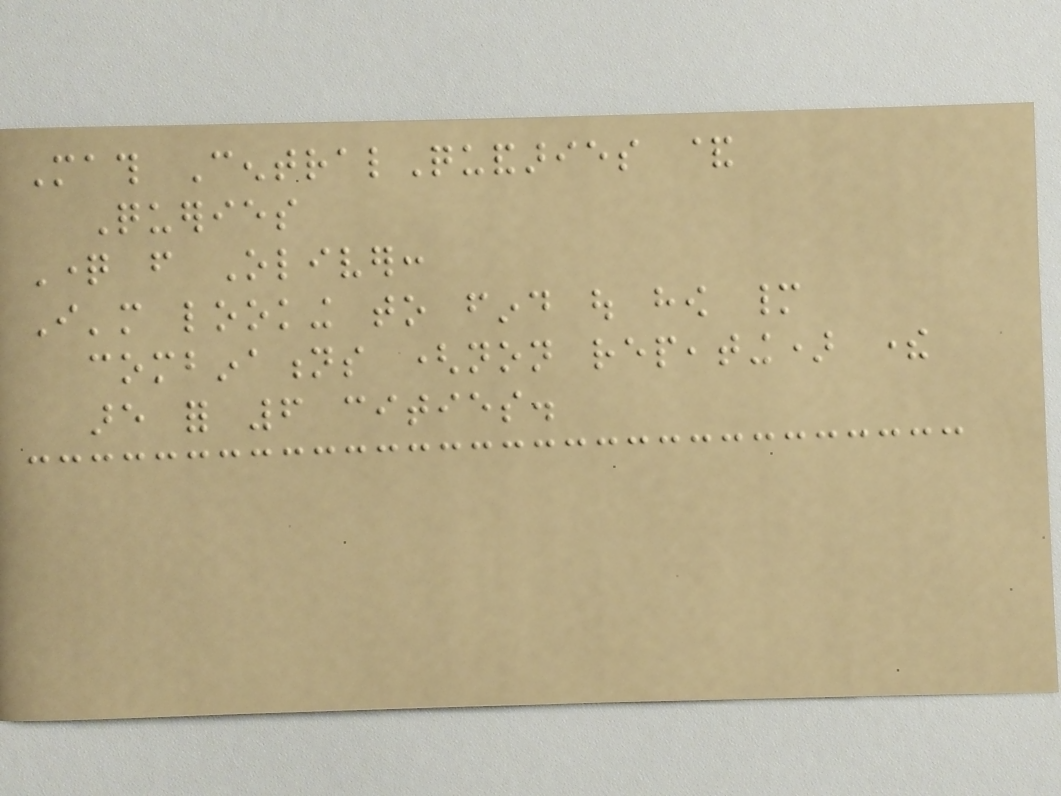Math CentralQuandaries &
Queries
Question from Oliver:
I'm looking to find out how many
combinations (non repeating) there
are for 6 cities.
